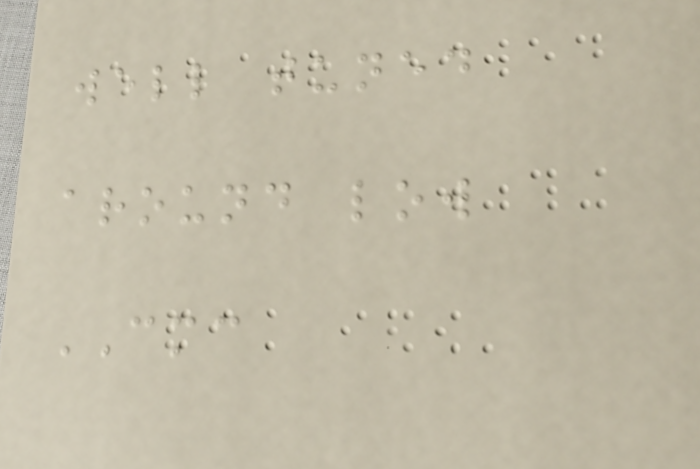well tuned
around low
CMC
